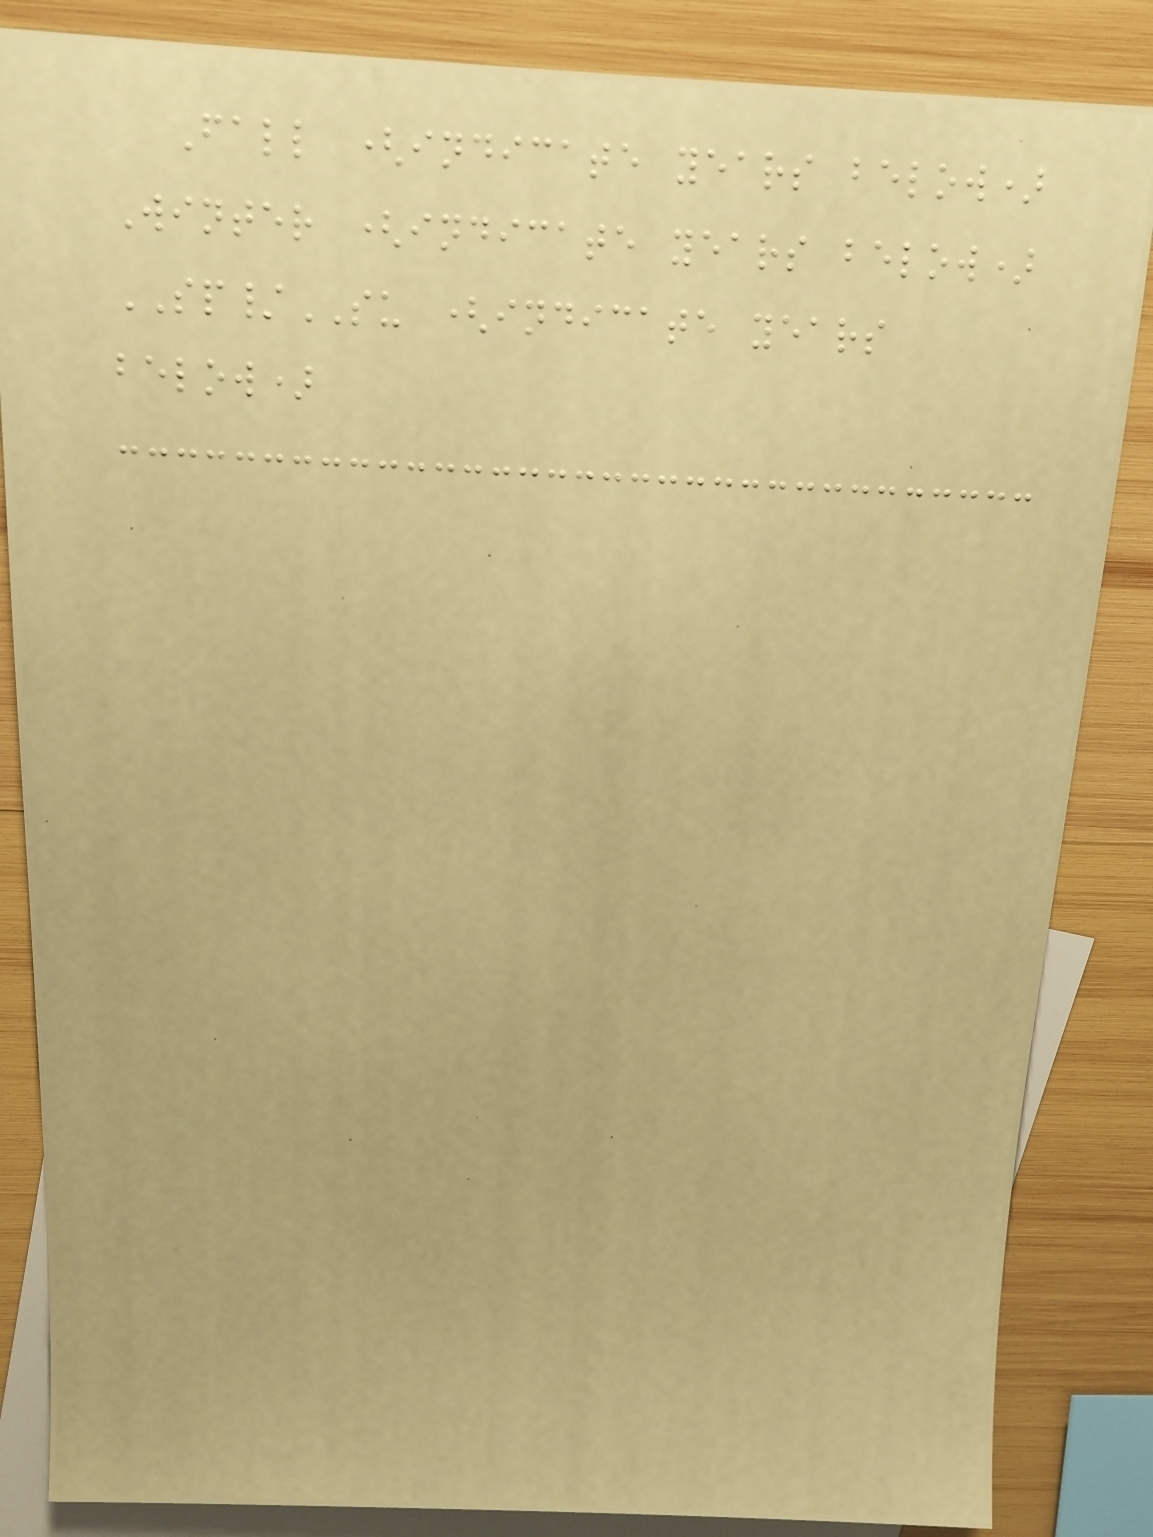Fall (indicate years below)
Winter (indicate years below)
SP/SU (indicate years
below)
